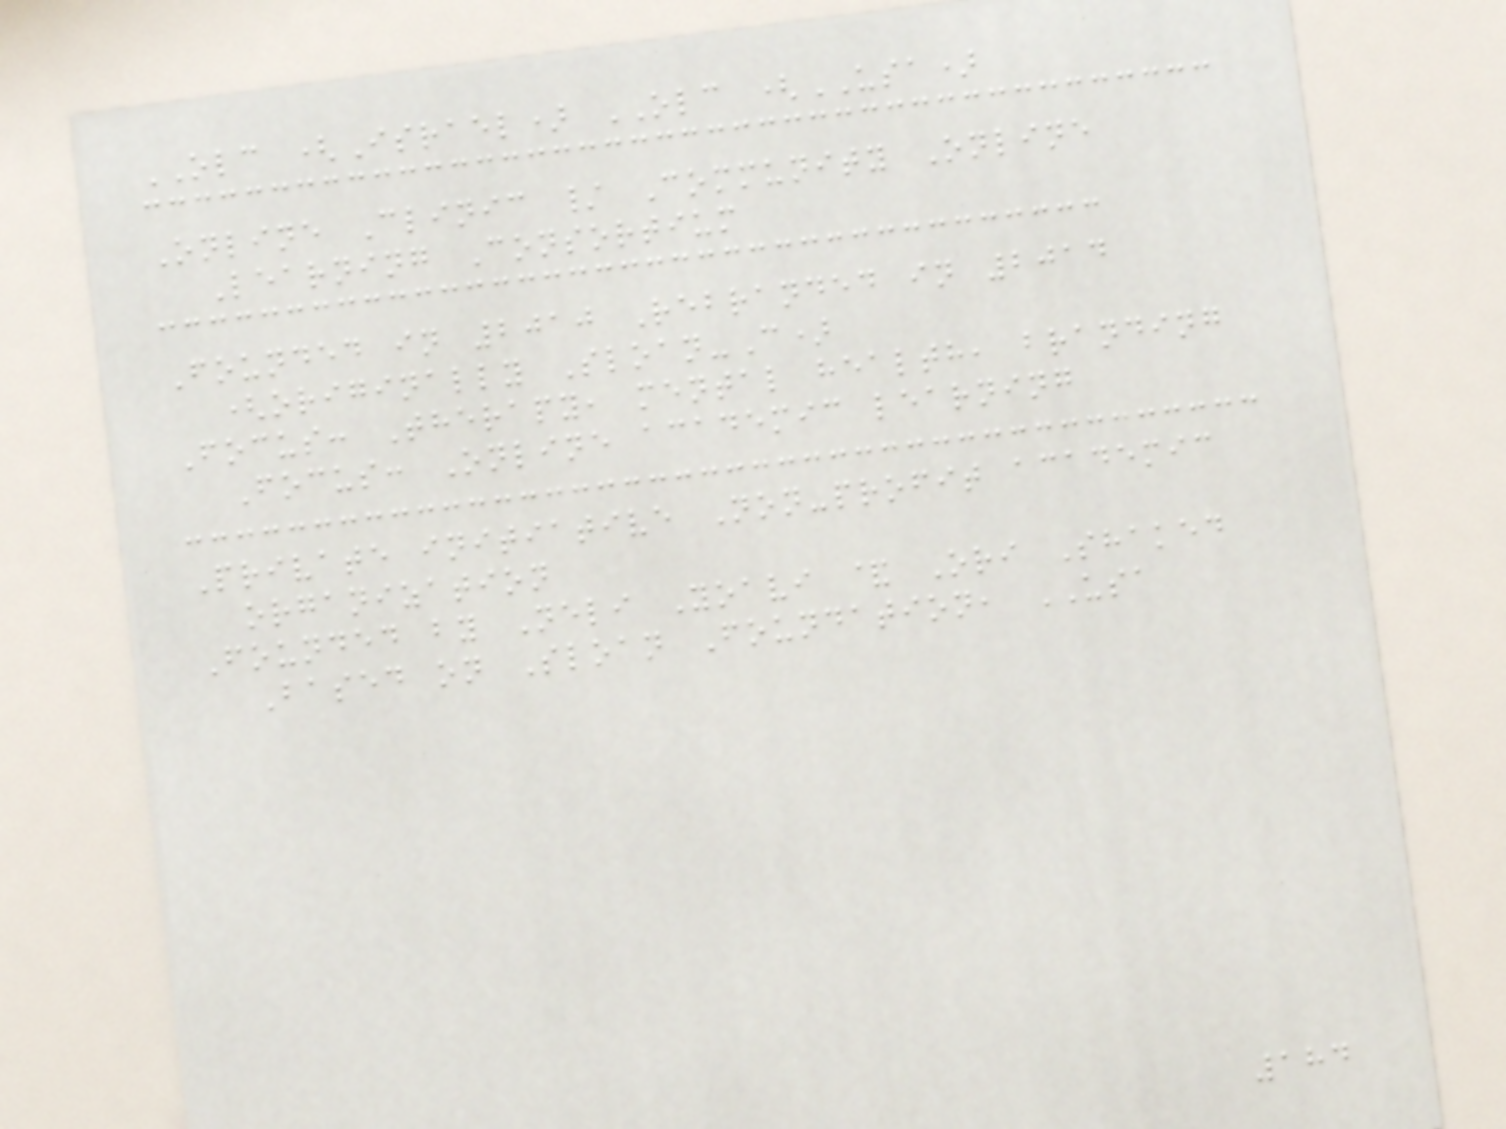OLC (Israel) OLC (USA)
Online Clinic / Community Online
Learning Consortium
Founded in 2010 Rebranded in 2014
(originally Sloan-C)
Focus: Therapy, mental health, branding
Focus: Online academic learning
Private initiative Non-profit academic
organization
Founded by Neli Yoavi & Ori Shaked
Based on Sloan Foundation, USA
184
